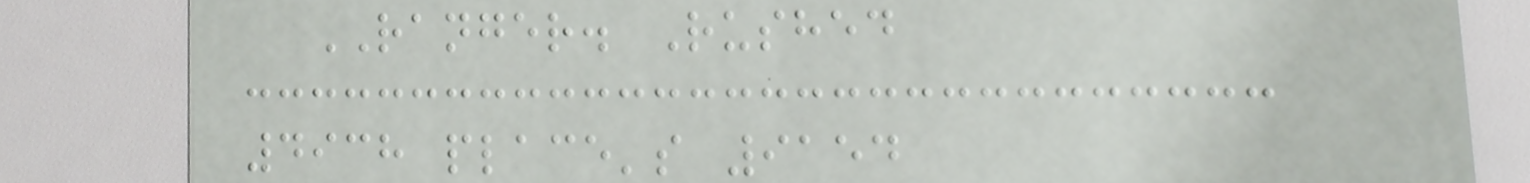RANGER. Rushed
4938 place's 9154
